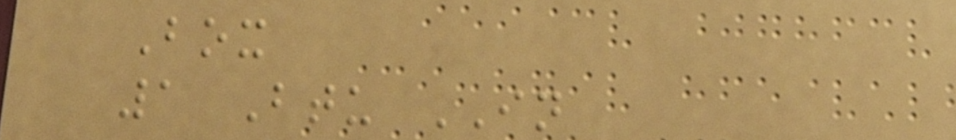Box
1 Btu IN
